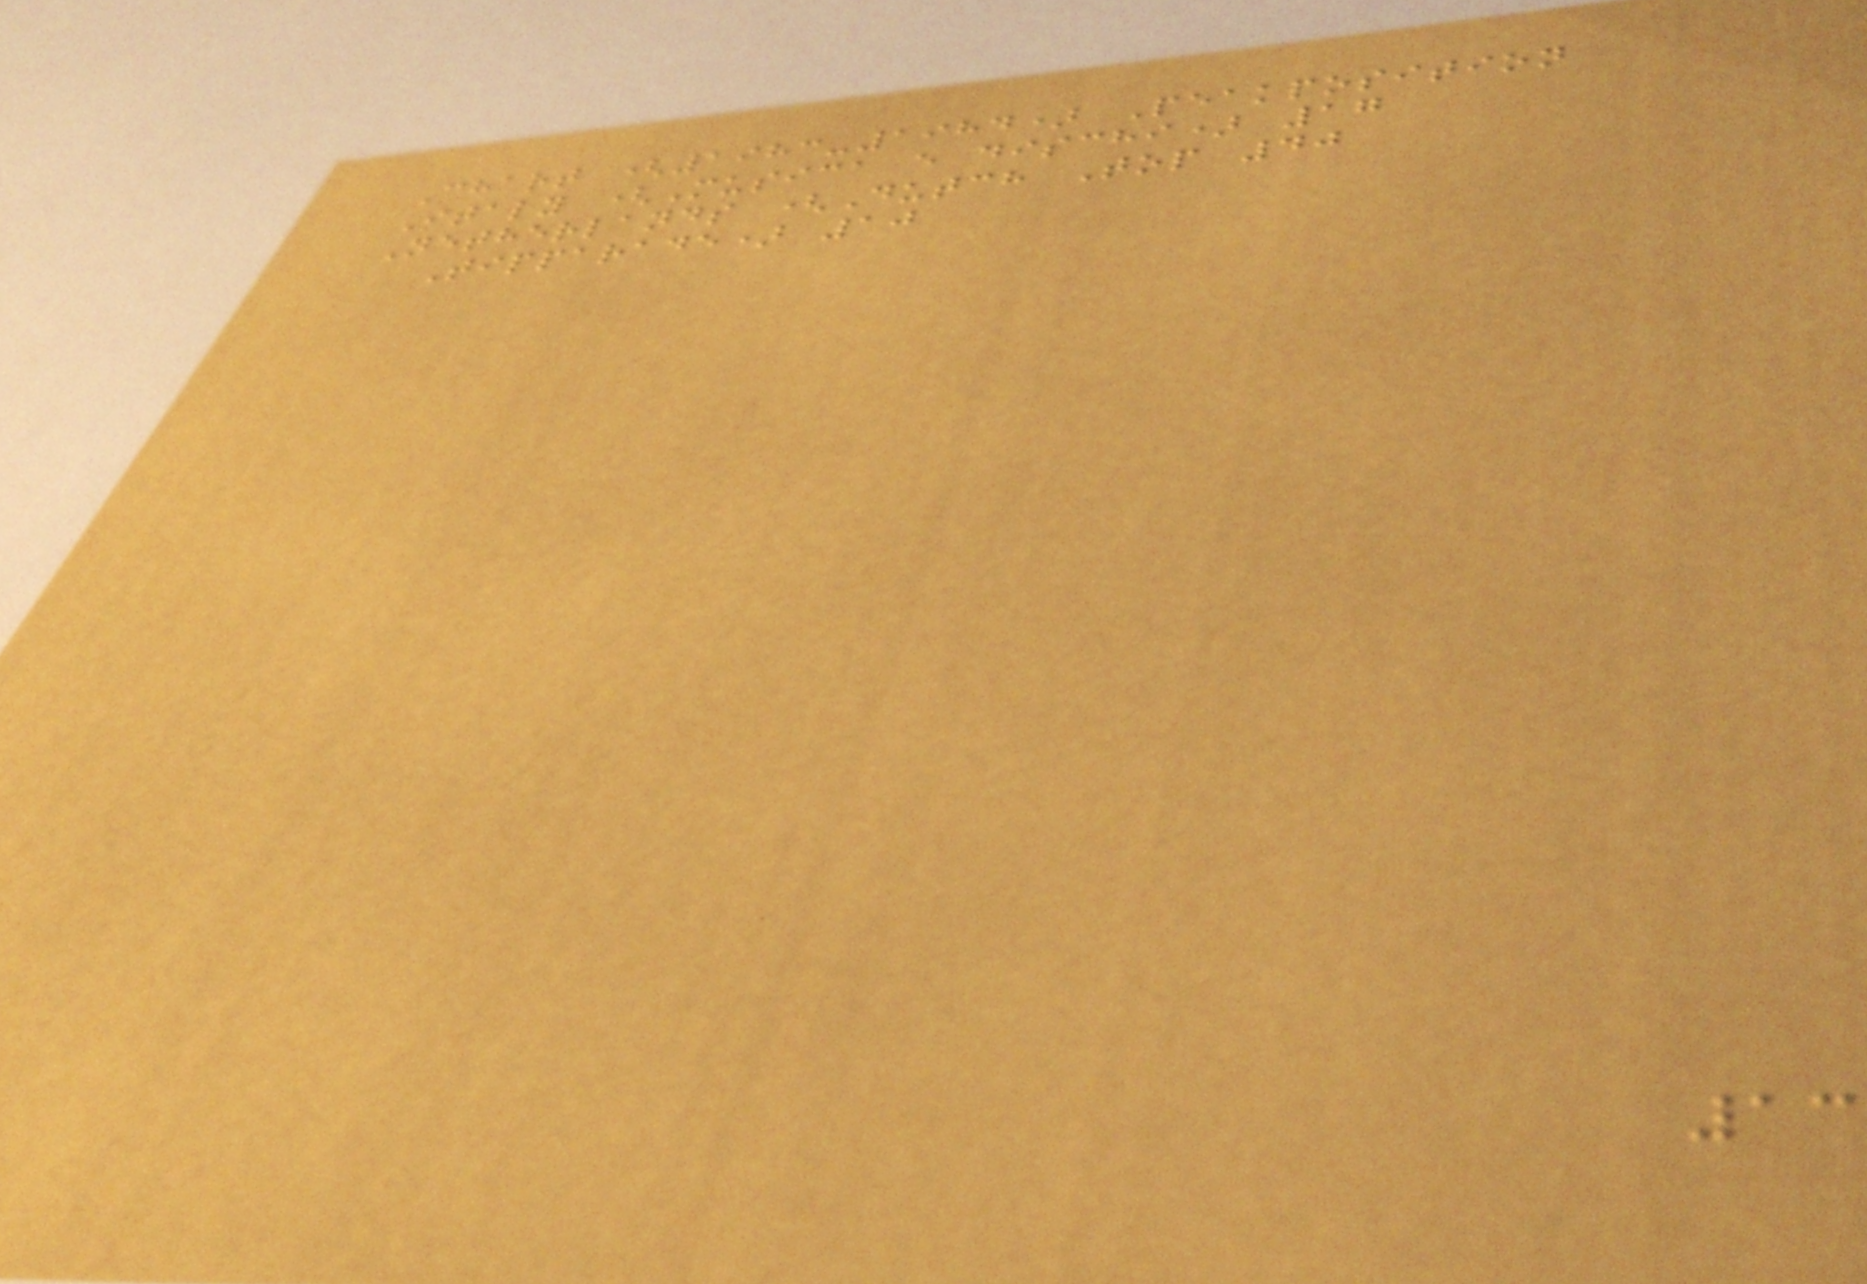Chart (1983-1984) Peakposition
Italy (Musica e dischi) 17
Netherlands (Dutch Top 40
Tipparade) 10
13
